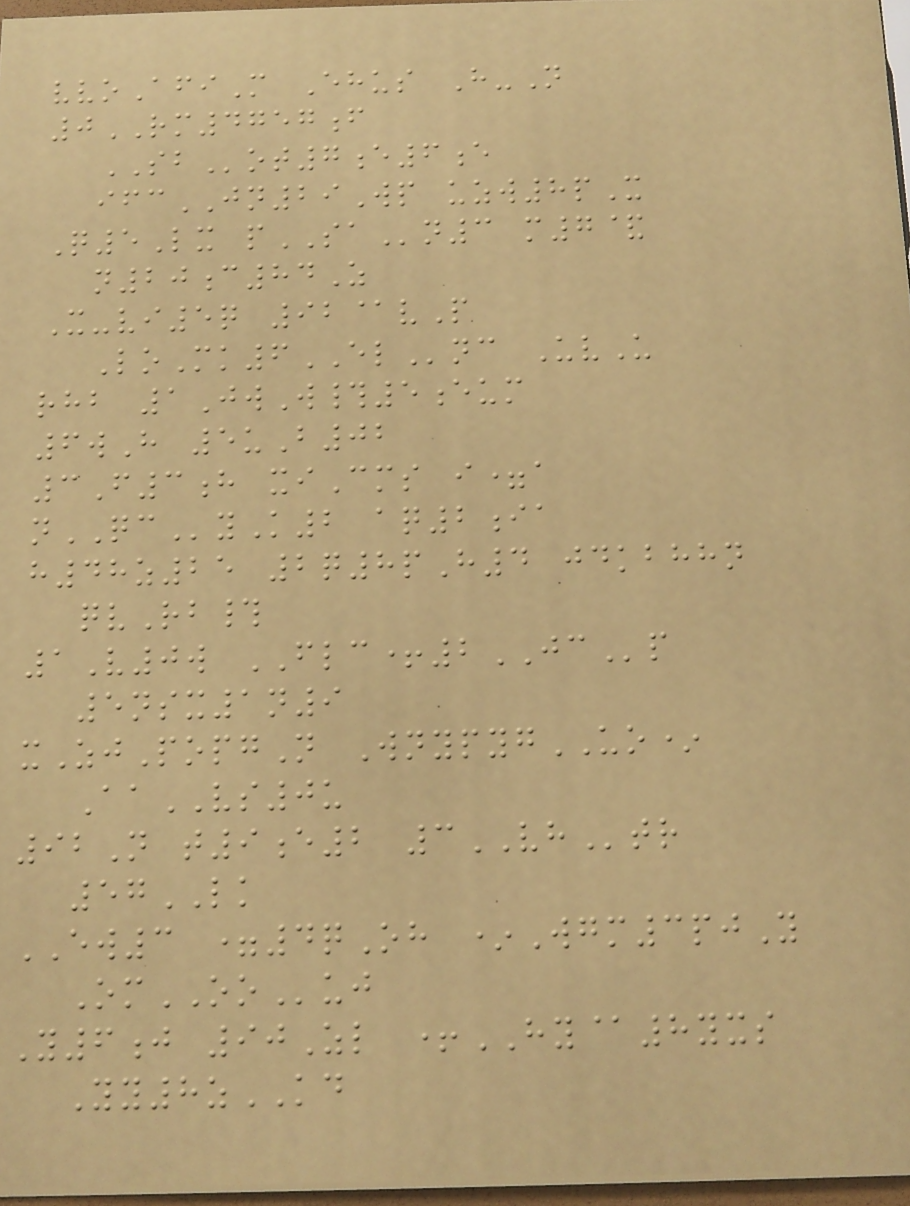vvoAfiM Ehus H-N
0RM4757f
SBot7e6e
ifcJN29Wp uzw8pX
Q5Lx pSAn3 m7&
n20c84Z
X-vi5q 92@vP
LoMk6ELnc UvU
rhb 1JwW#5eum
6wH 5uB02
3F3h xiCms i=a
nQCyK2 aq2ia
h48z25 2q8pH4 jdkbhhn
qvRb#
1V0w FLC+2JCp
5nsx1n9
xZjPopgN WnypygUO*
AaVS0u
92N t9e2 3VHtr
57LK
EW3 =4qOh *Wgm3pjY
OmOOuj
Y6j 90Zl +HY@8yxs
Yy8zKD
